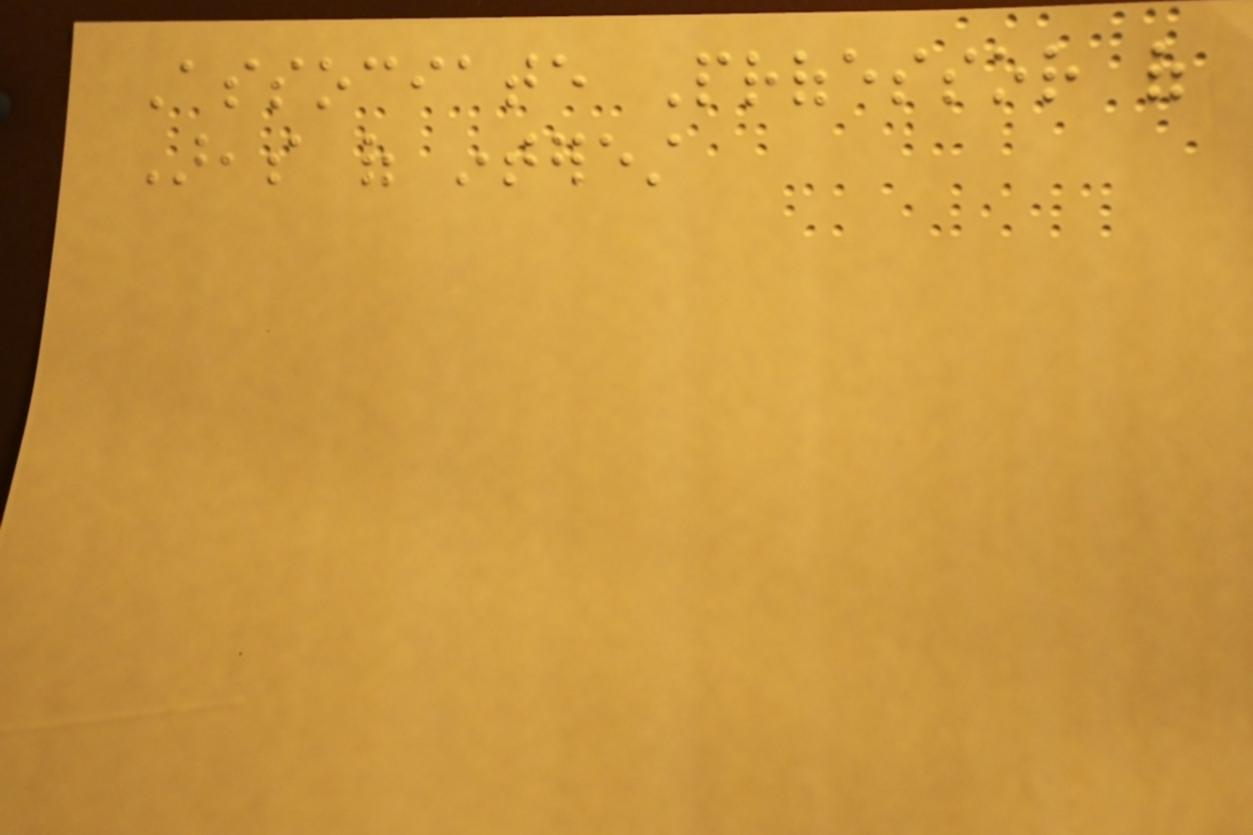Associate Professor of
Areas of interest
